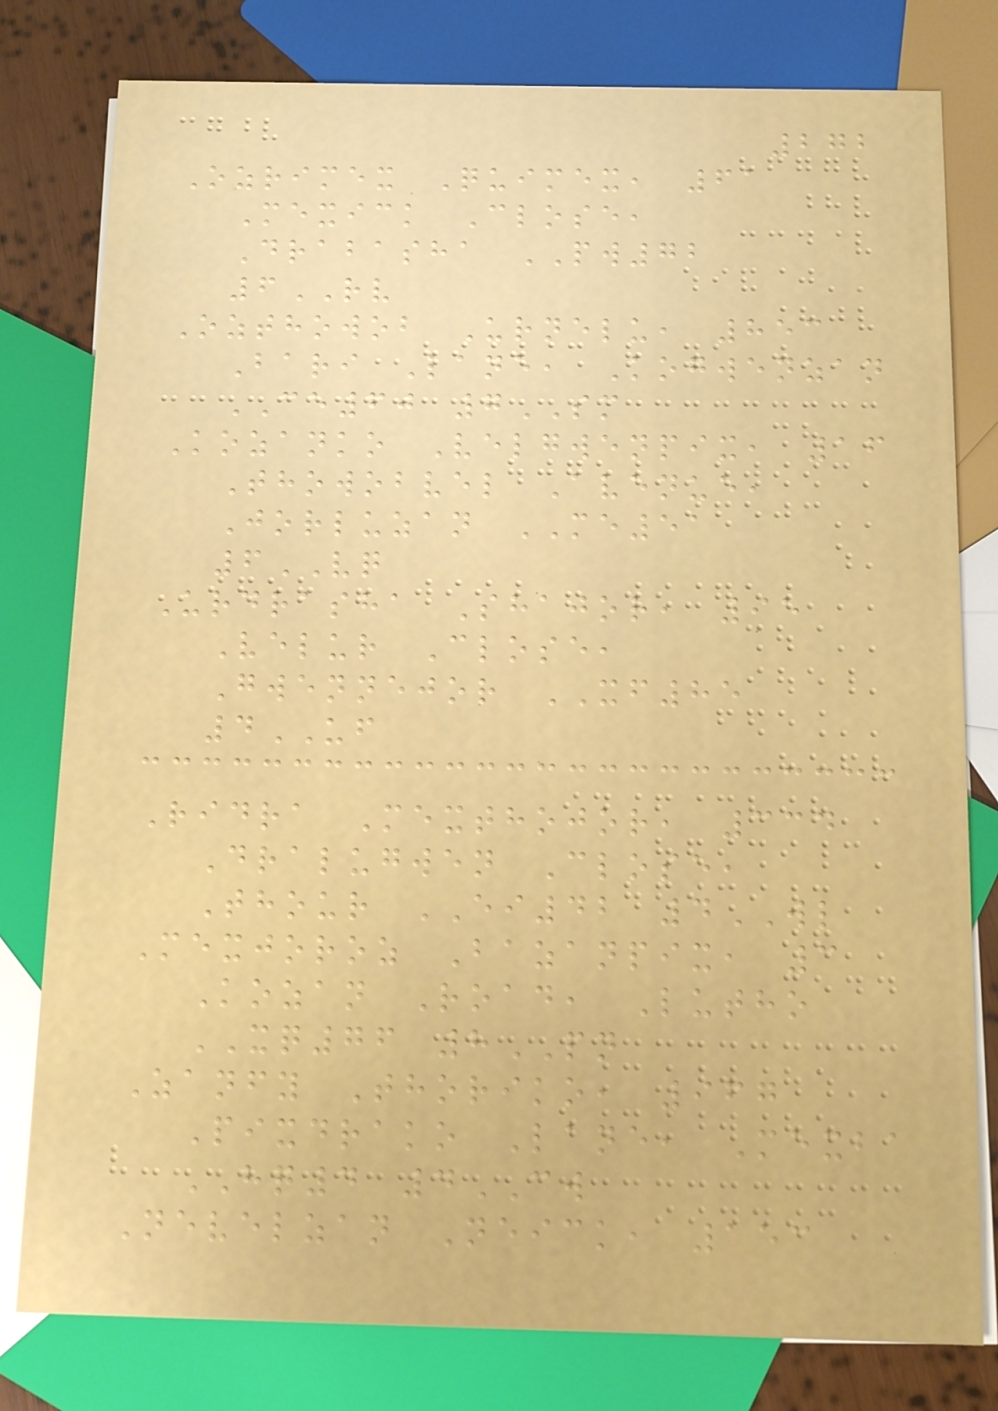272
Ozrimex Quimex, 61
Mexick Close,
Drabasha PW72
6RV
Ozthowob Urnelu, 853
Bari Lane, Kogwenzan
CE60 7SM
Kozanko Velgwenpix, 16
Thowobvel Avenue,
Jorluzan ME51
6VQ
Urdrasha Shajor, 95
Velur Close,
Gwennejor XF85
4UF
Ridra Mexthojor, 334
Dralugwen Close,
Thour EI42 4WL
Mexjoroz Bazanpix, 3
Kozan Road, Lutho
XQ76 8PN
Zanfy Thoriko, 967
Pixdrako Lane, Mexba
HQ4 4CW
Nevelzan Neick, 153
